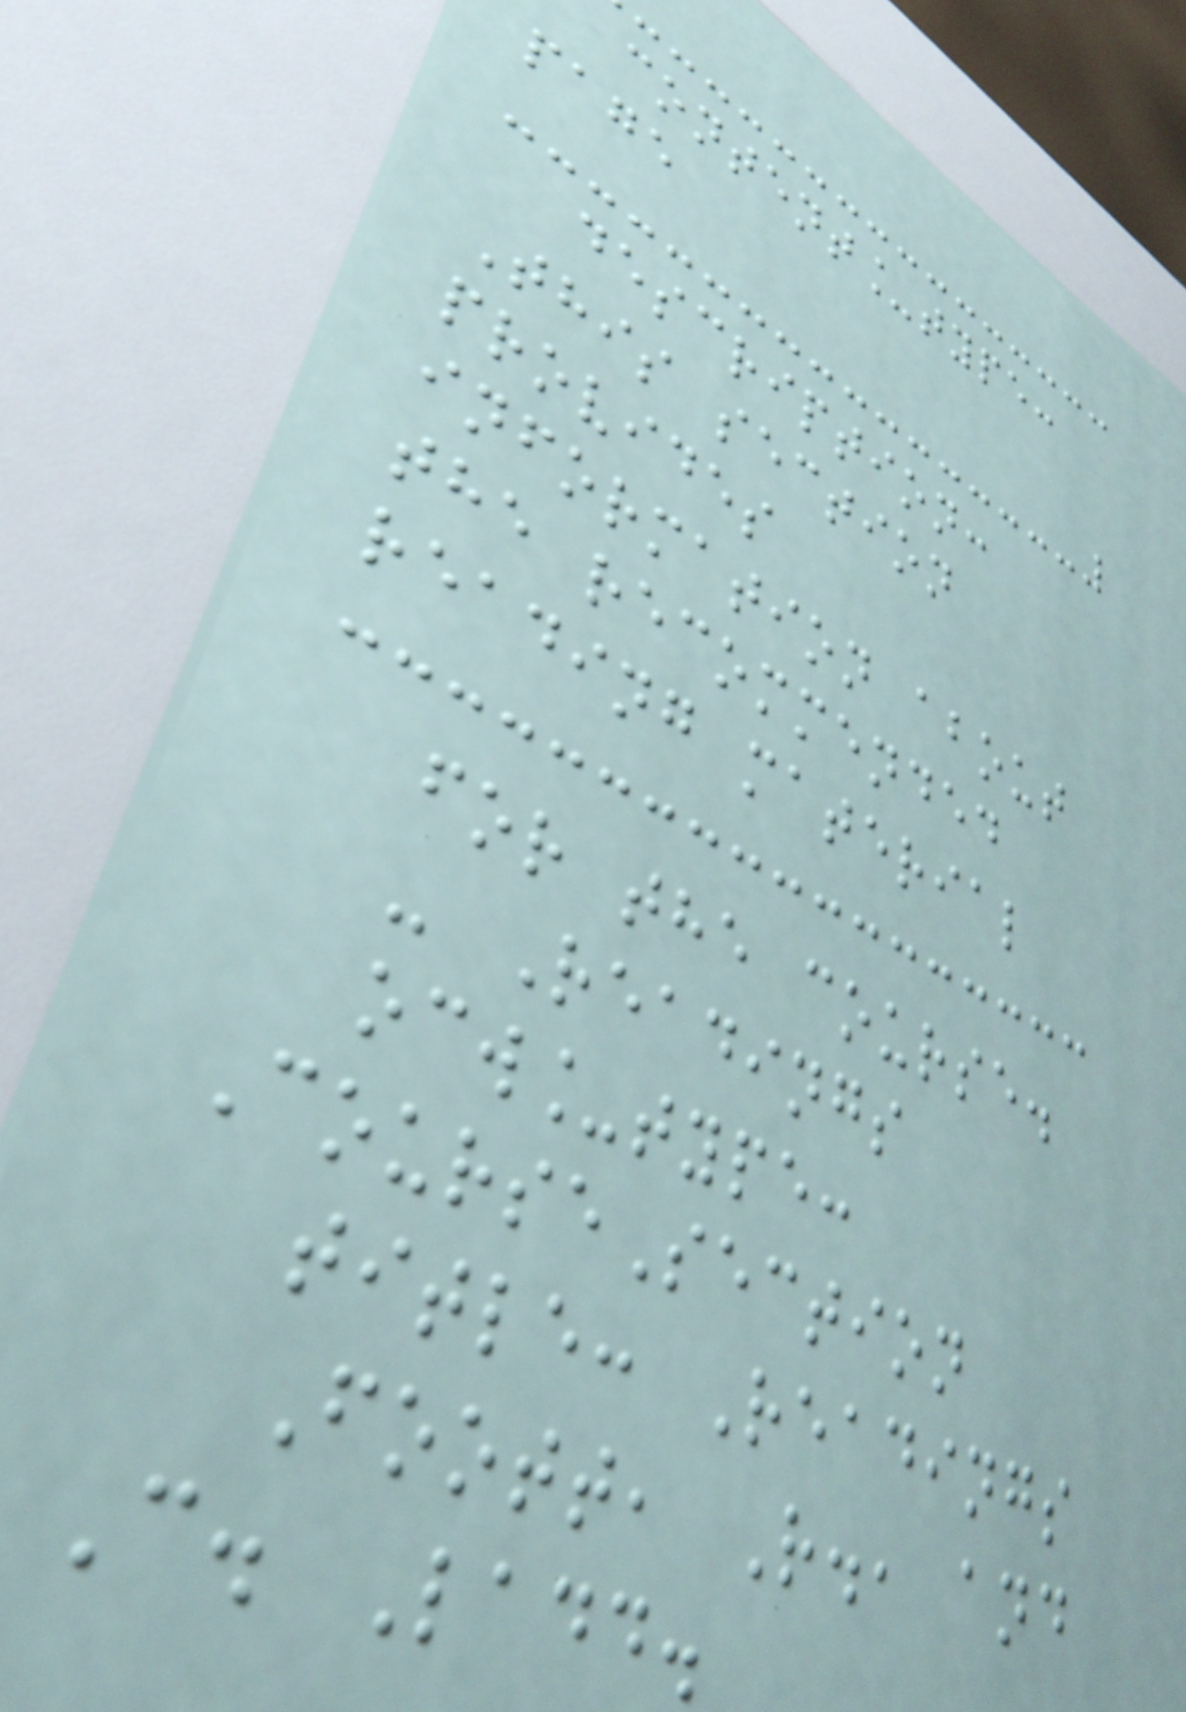content_type:
page
description:
This section
provides
information about
the recommended
reading material
for the course.
- Readings
ocw_type:
CourseSection
title: Readings
Foott, R., and
C. Ladd.
